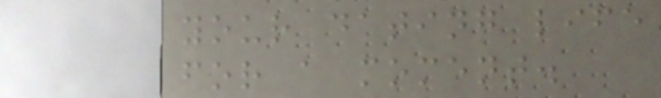your dating life
for a moment.
